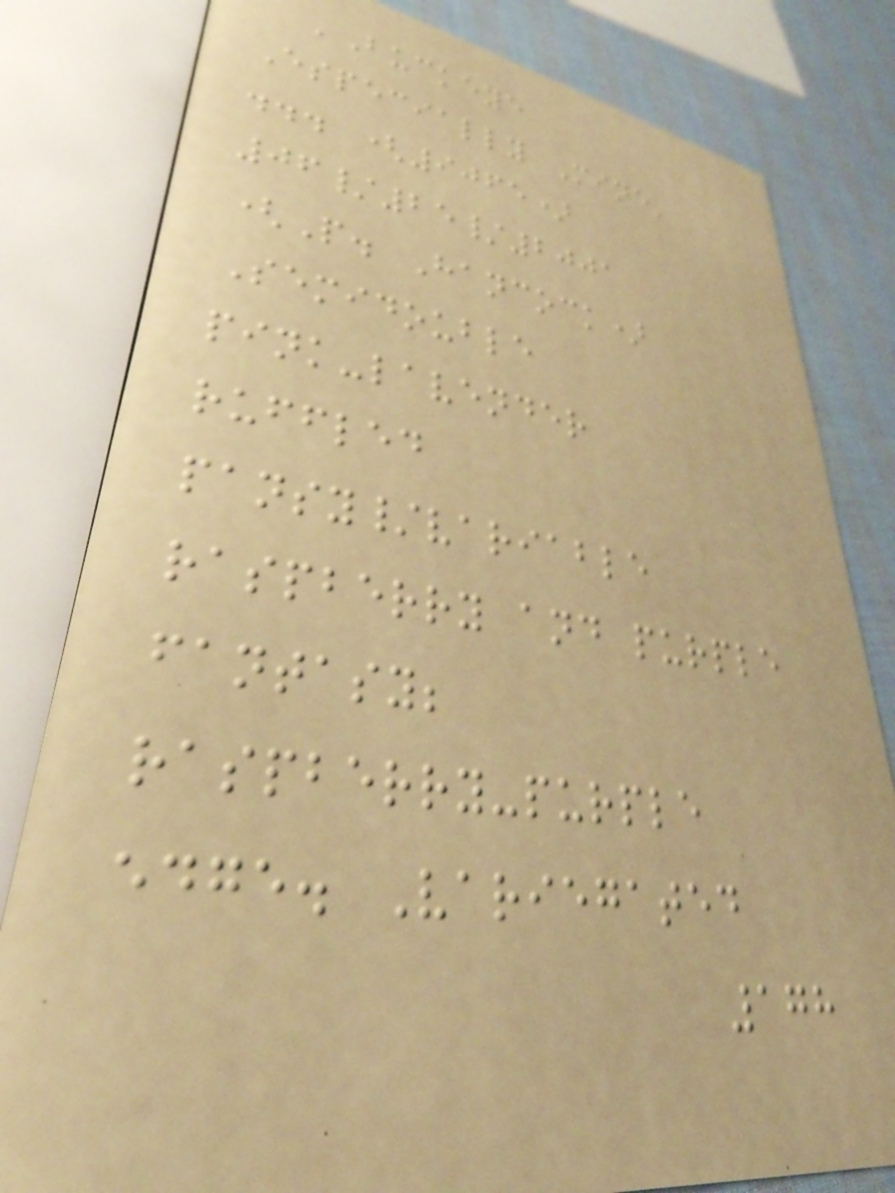'Buckeye
Especially Mine'
... (9065)
06/25/2001
(P. Hancock)
Semidouble
pink-lavender
ruffled
pansy/variable
raspberry and purple
fantasy;
raspberry-purple
edge. Variegated
178
